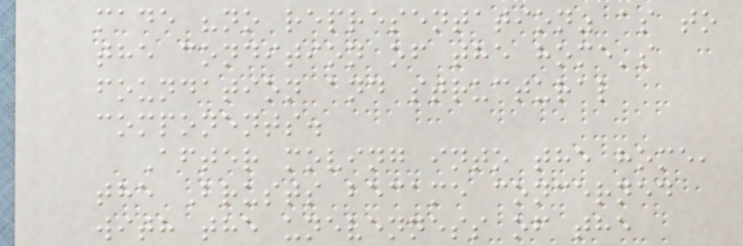made "no representation" as to
the condition of the home's
foundation and structural
components.
After moving into the home,
the Brusts became concerned
with the unevenness of the
